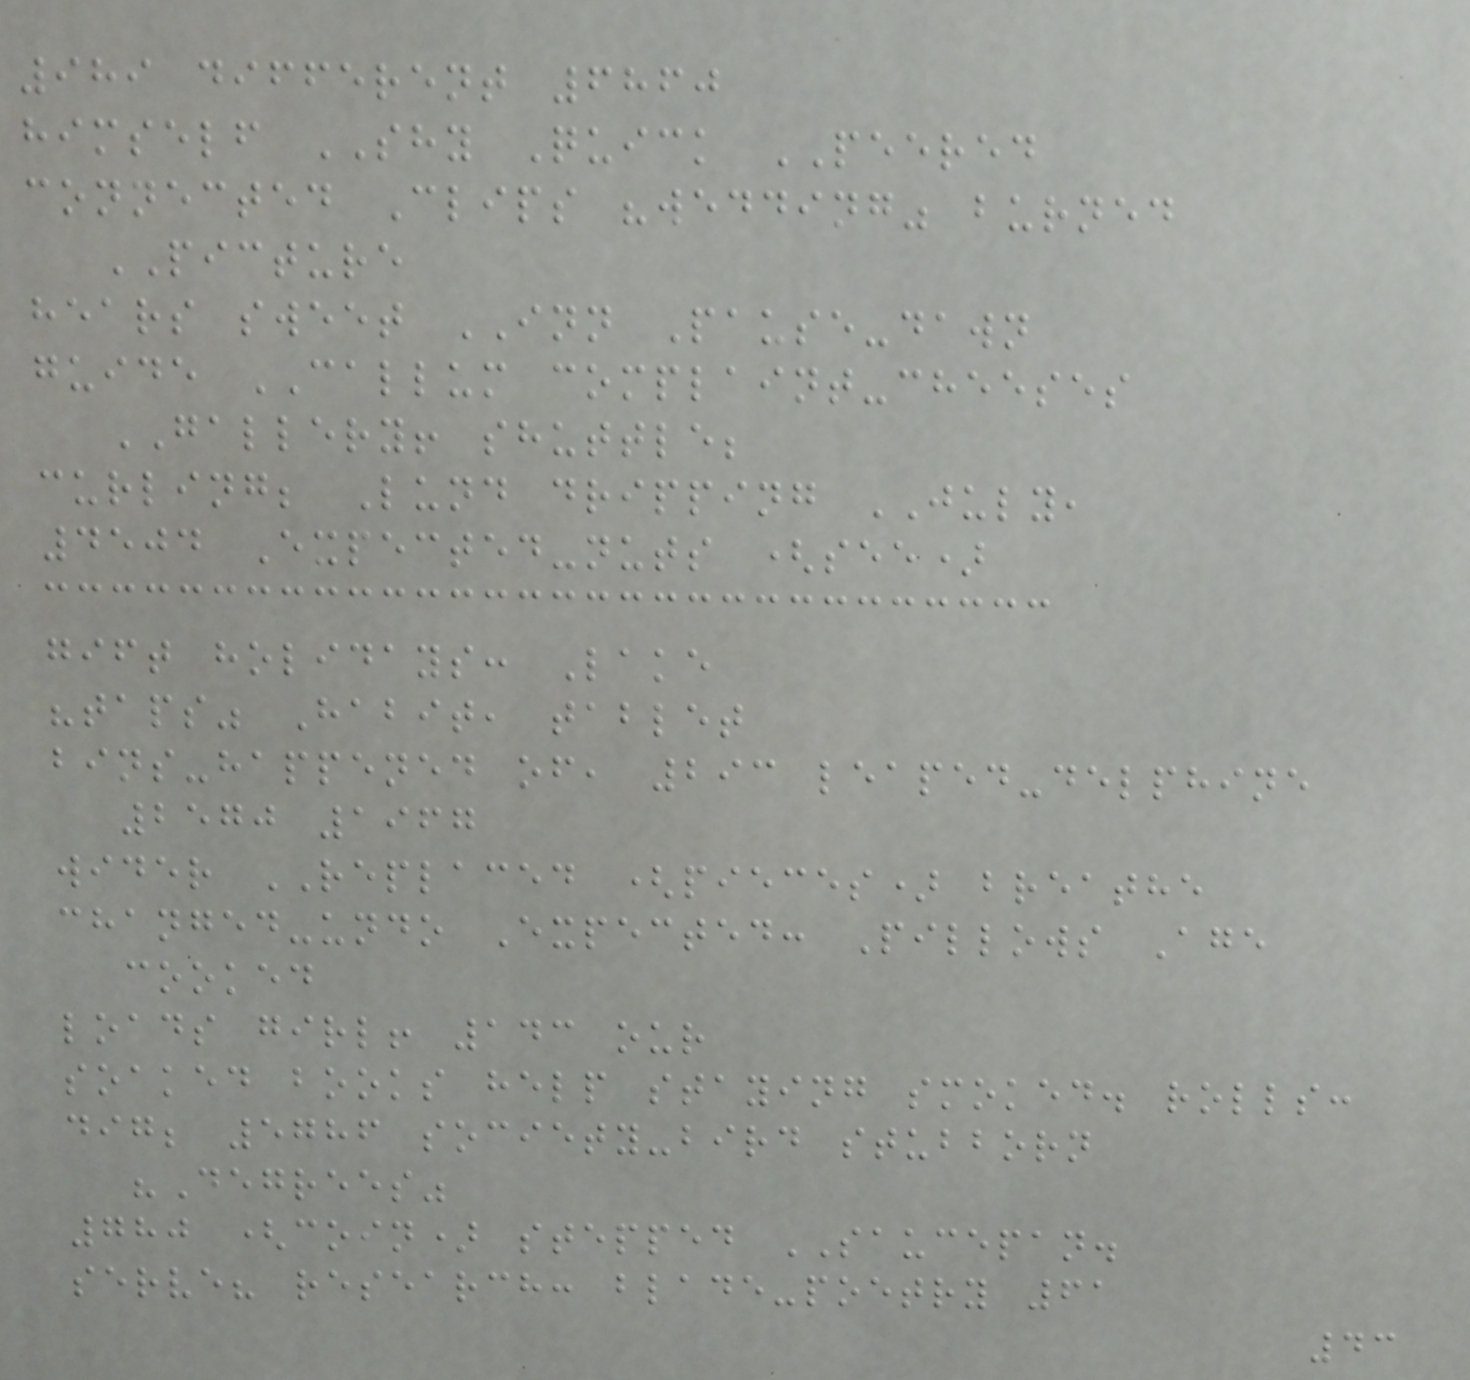989 different 6860
himself SHY Quick PEERED
connected Clips "wedding" burned
PICTURE
hears sweet INN Pause-dawn
guide CALLUM complaint-cheeses
GALLERY! shuttle;
curling; Lund dripping JULY,
4504 Expected-nuts (see)
gift holidays: Lake
"taps" Habit, tablet
bins-happened of, 293 leaped-delphine
2570 1967
wider REPLACED (pieces) breathe
changed-undo Expected: Pillows Age
cooked
loads girl! 143 our
soaked books help staying smoked. rolls:
dig; 5786 society-bird stubborn
"Degrees"
780 (coin) stepped SAUCEPAN.
serve? research: blade-poetry 61
43
